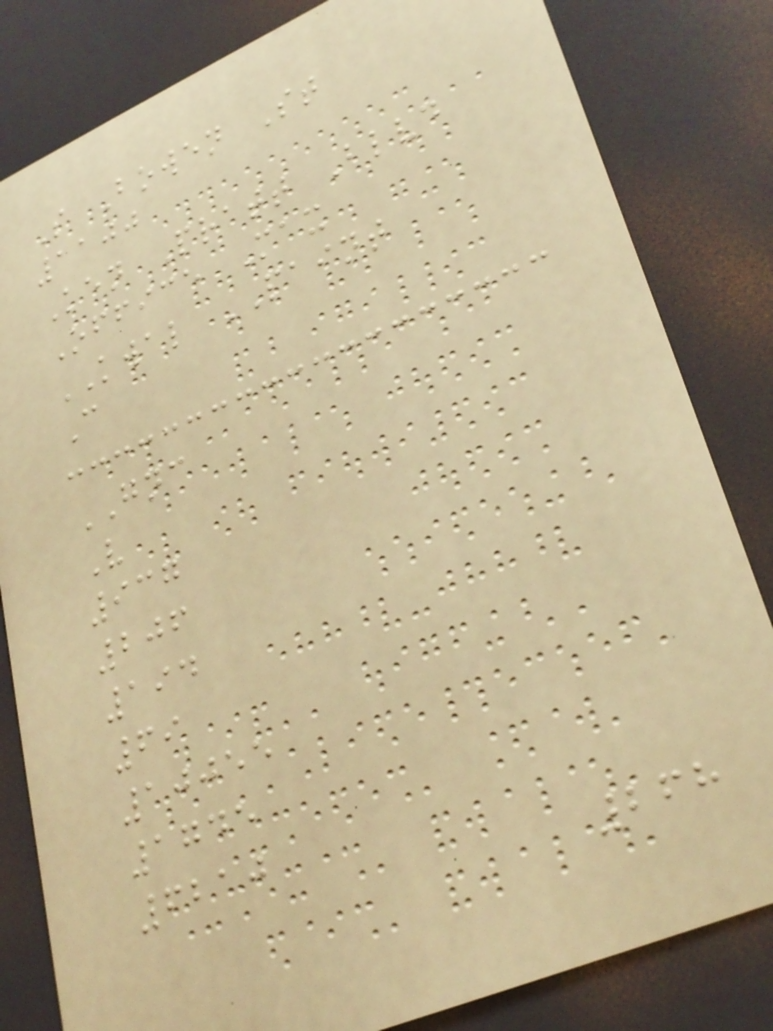S Bowen St
1100
Ken Pratt Blvd
Office Max
KWAL PAINT
C
GNC
V
937
206
194
69
10055
1745
6210
268
